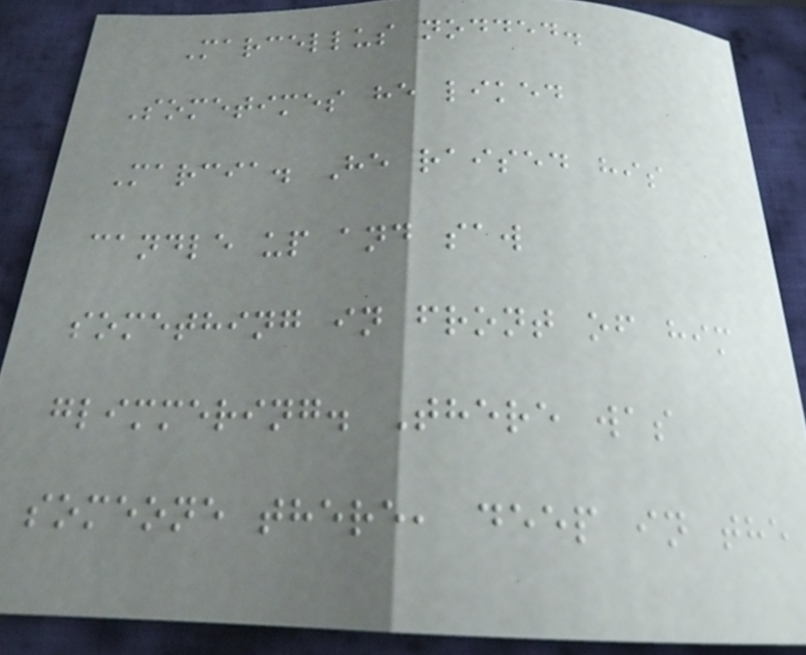Marcellus nodded.
Sometimes he liked
Marcia. He raised his
candle up and saw
something in front of him
glimmering. There was
someone there, deep in the
